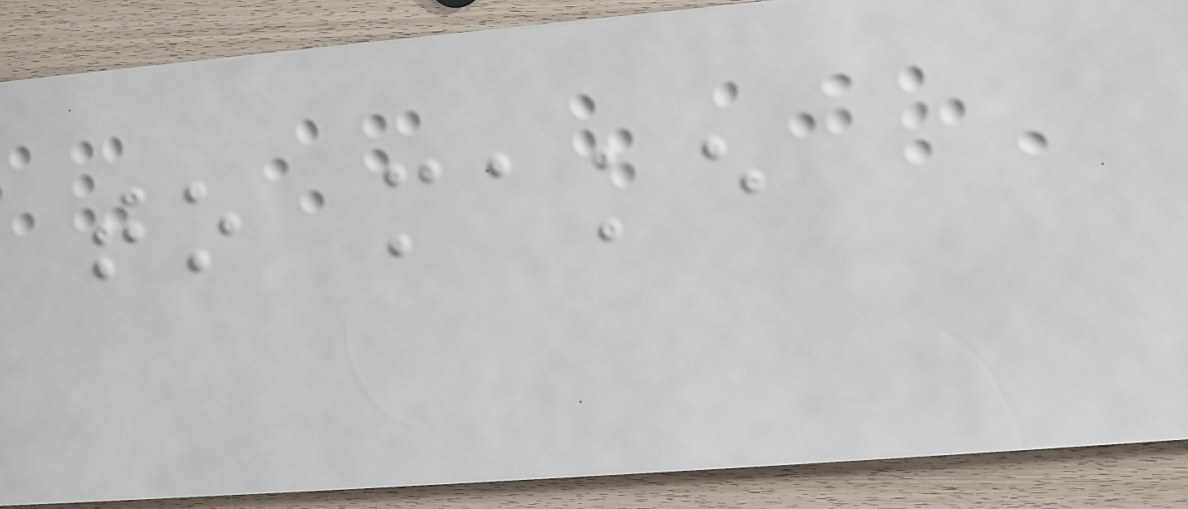to make
